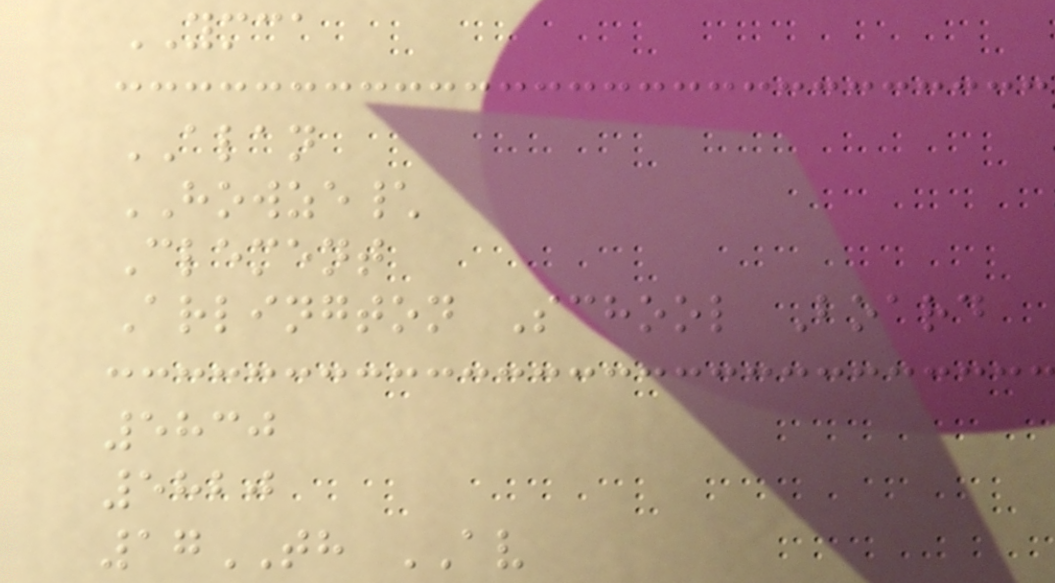YMCA
ALAN
HOWZE\
Clement
Arlington School Board
5830
5820
17TH AV
